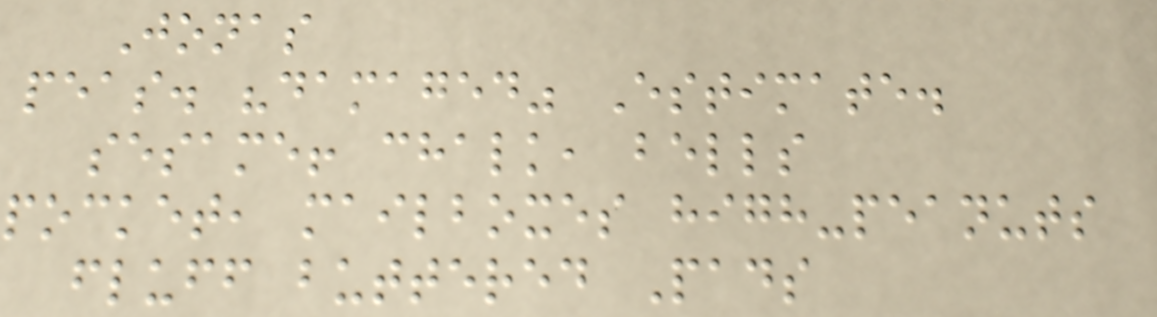Jonas
peas. "damaged" Estimate.
sesame! chalk, bells
pocket, mailboxes high-peanuts
fluff buttered Pads
